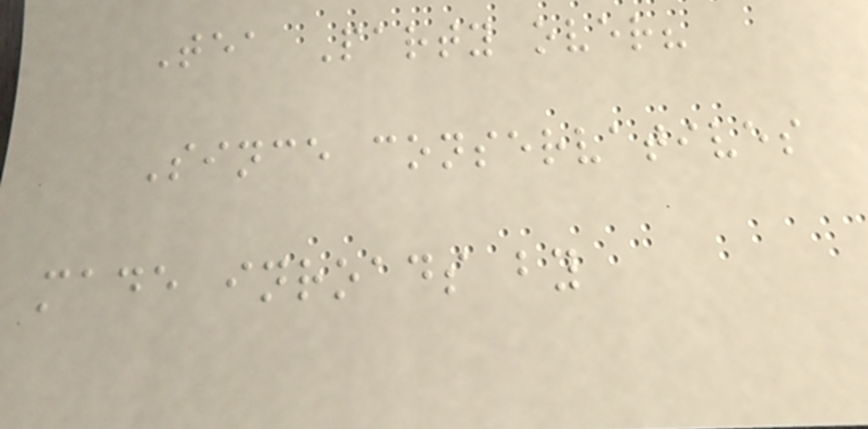Tea Party over?
Since conservatives
made inroads by
